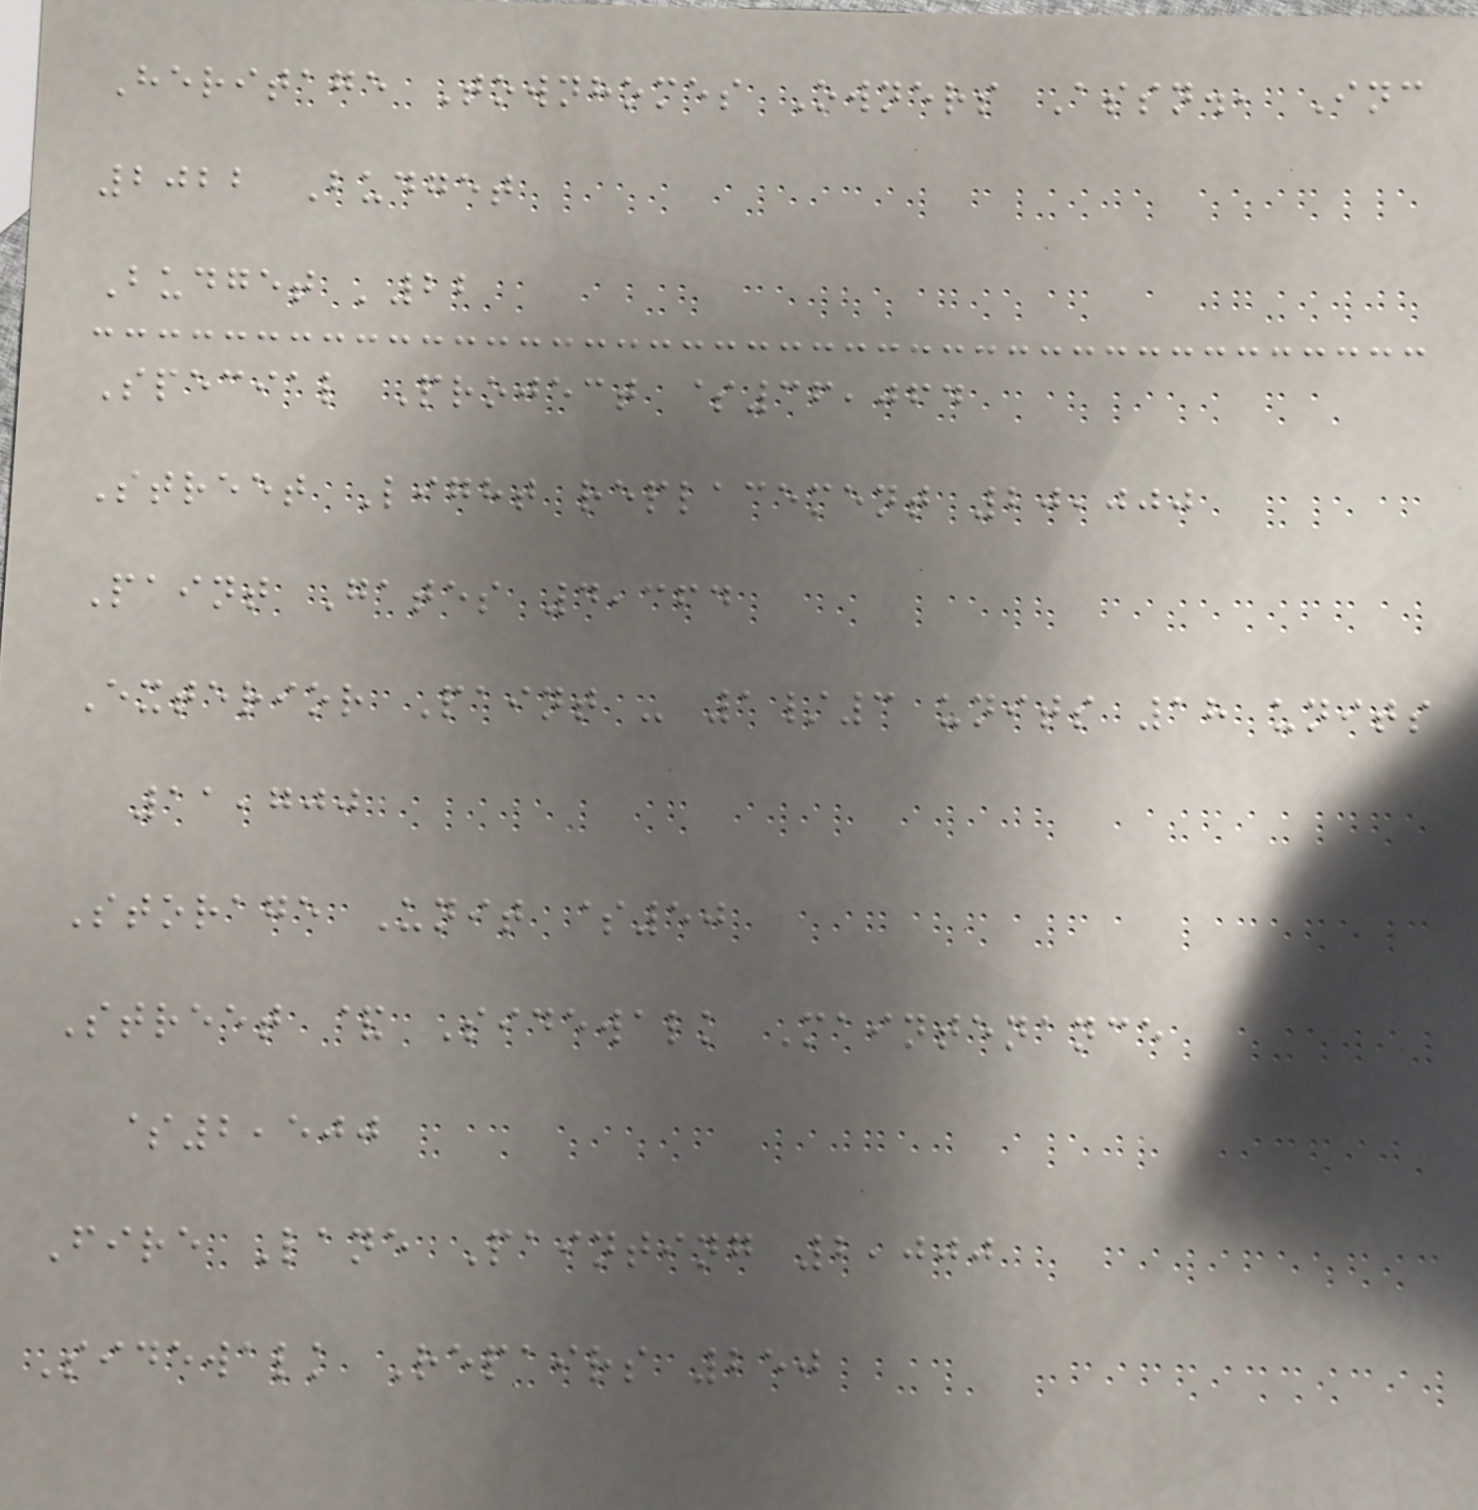Heritage Townhomes Owners Assn., Inc
2022 Budget
Budget '22
Special Project $36,064
Street Light replacement 20,000
Paint Gates 4,364
Exterior Paint - 1/3 units 18 units
11,700
Storage Unit $50
Street & Sidewalk Maintenance
$2,500
Fire Lane Painting 2,000
Sidewalk Repairs 250
